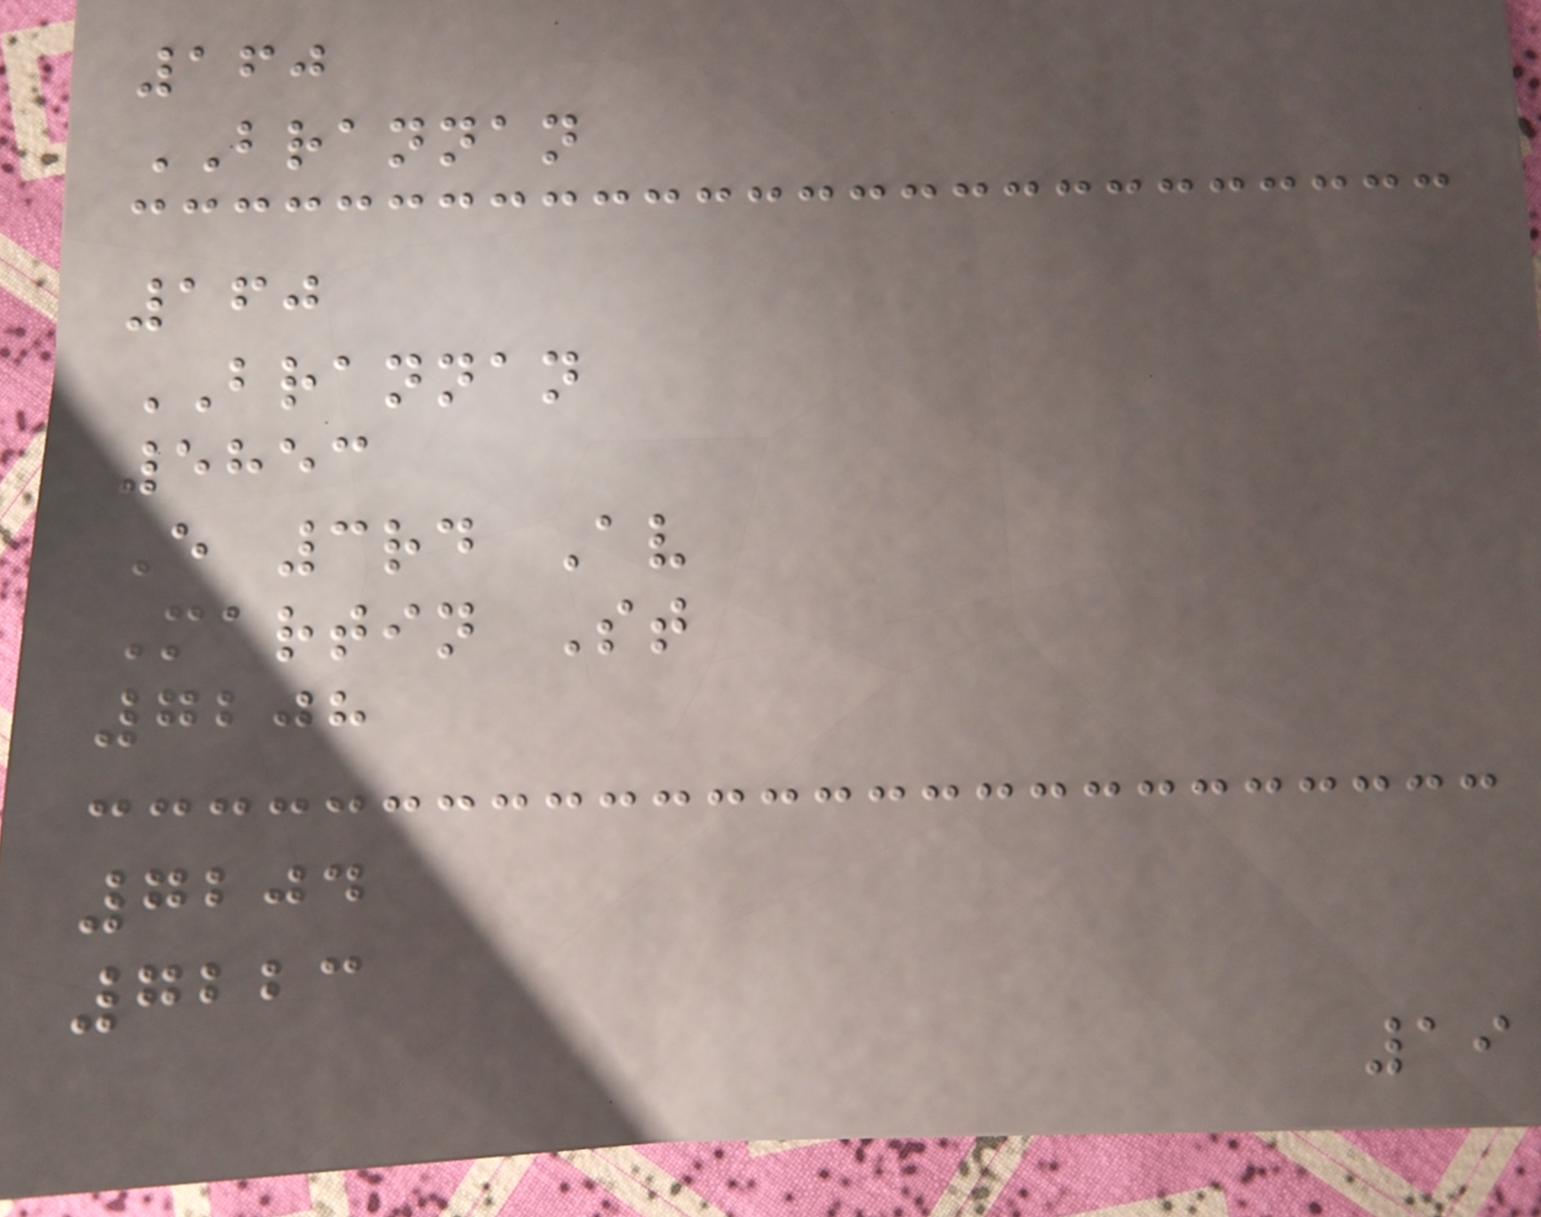160
BRANNAN
160
BRANNAN
5853
E 3rd Av
Martin St
7208
7204
7223
19
